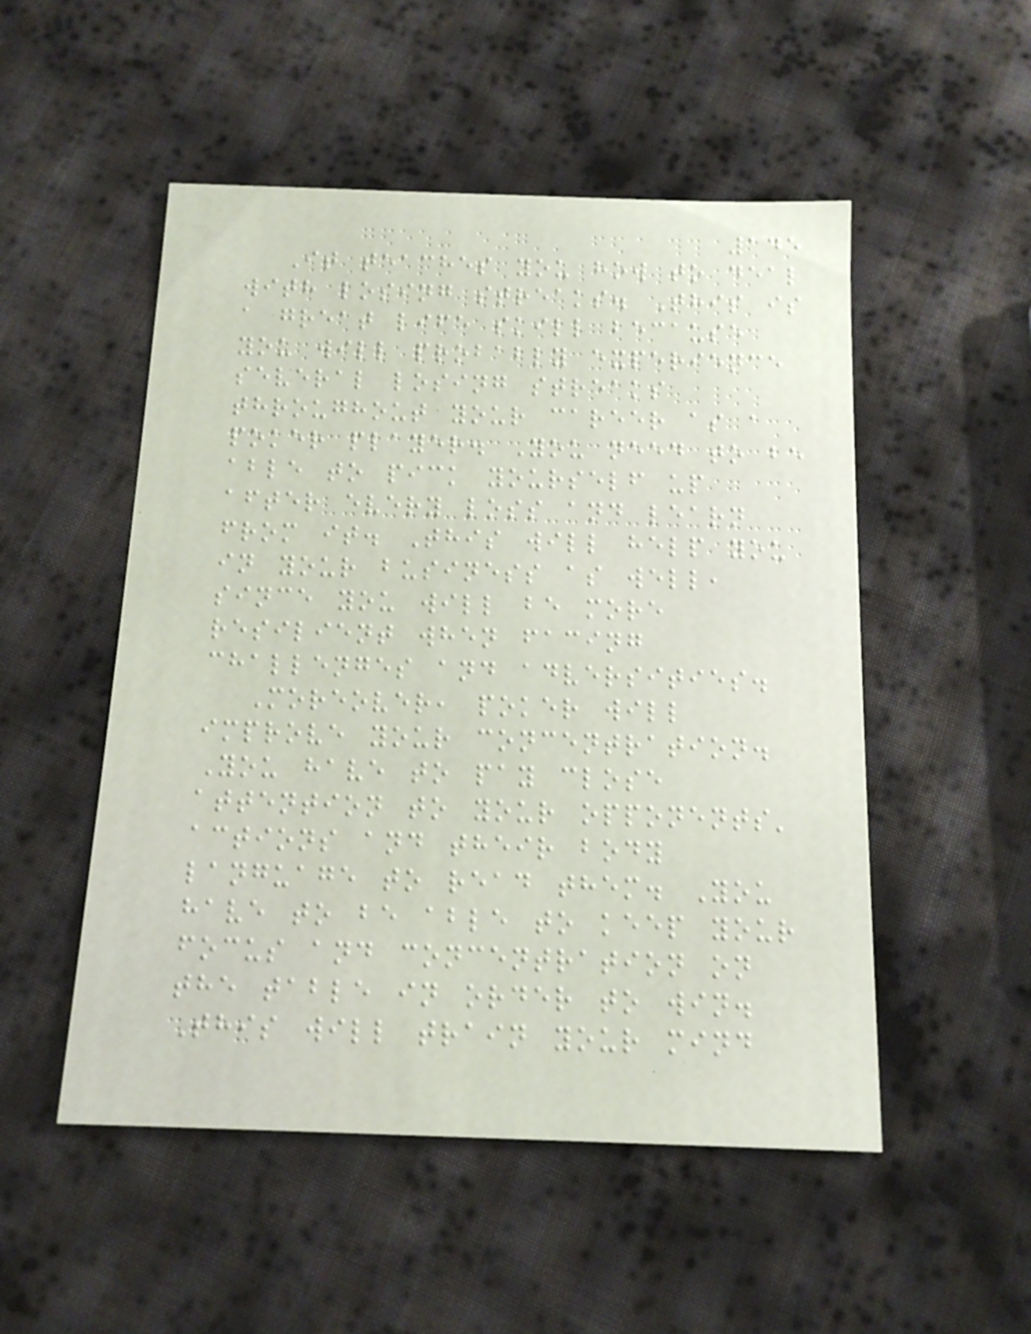145
It teaches you how to deal
with losing streaks. This is
a great life skill because
you will probably experience
several losing streaks
throughout your career as a
poker player. You need to be
able to pick yourself up
after every loss and learn
from it. This will help you
in your business as well,
since you will be more
resilient when facing
challenges and adversities.
Moreover, poker will
improve your concentration.
You have to pay close
attention to your opponents'
actions and their body
language to read them. You
have to be able to keep your
focus and concentration on
the table in order to win.
This will train your mind
